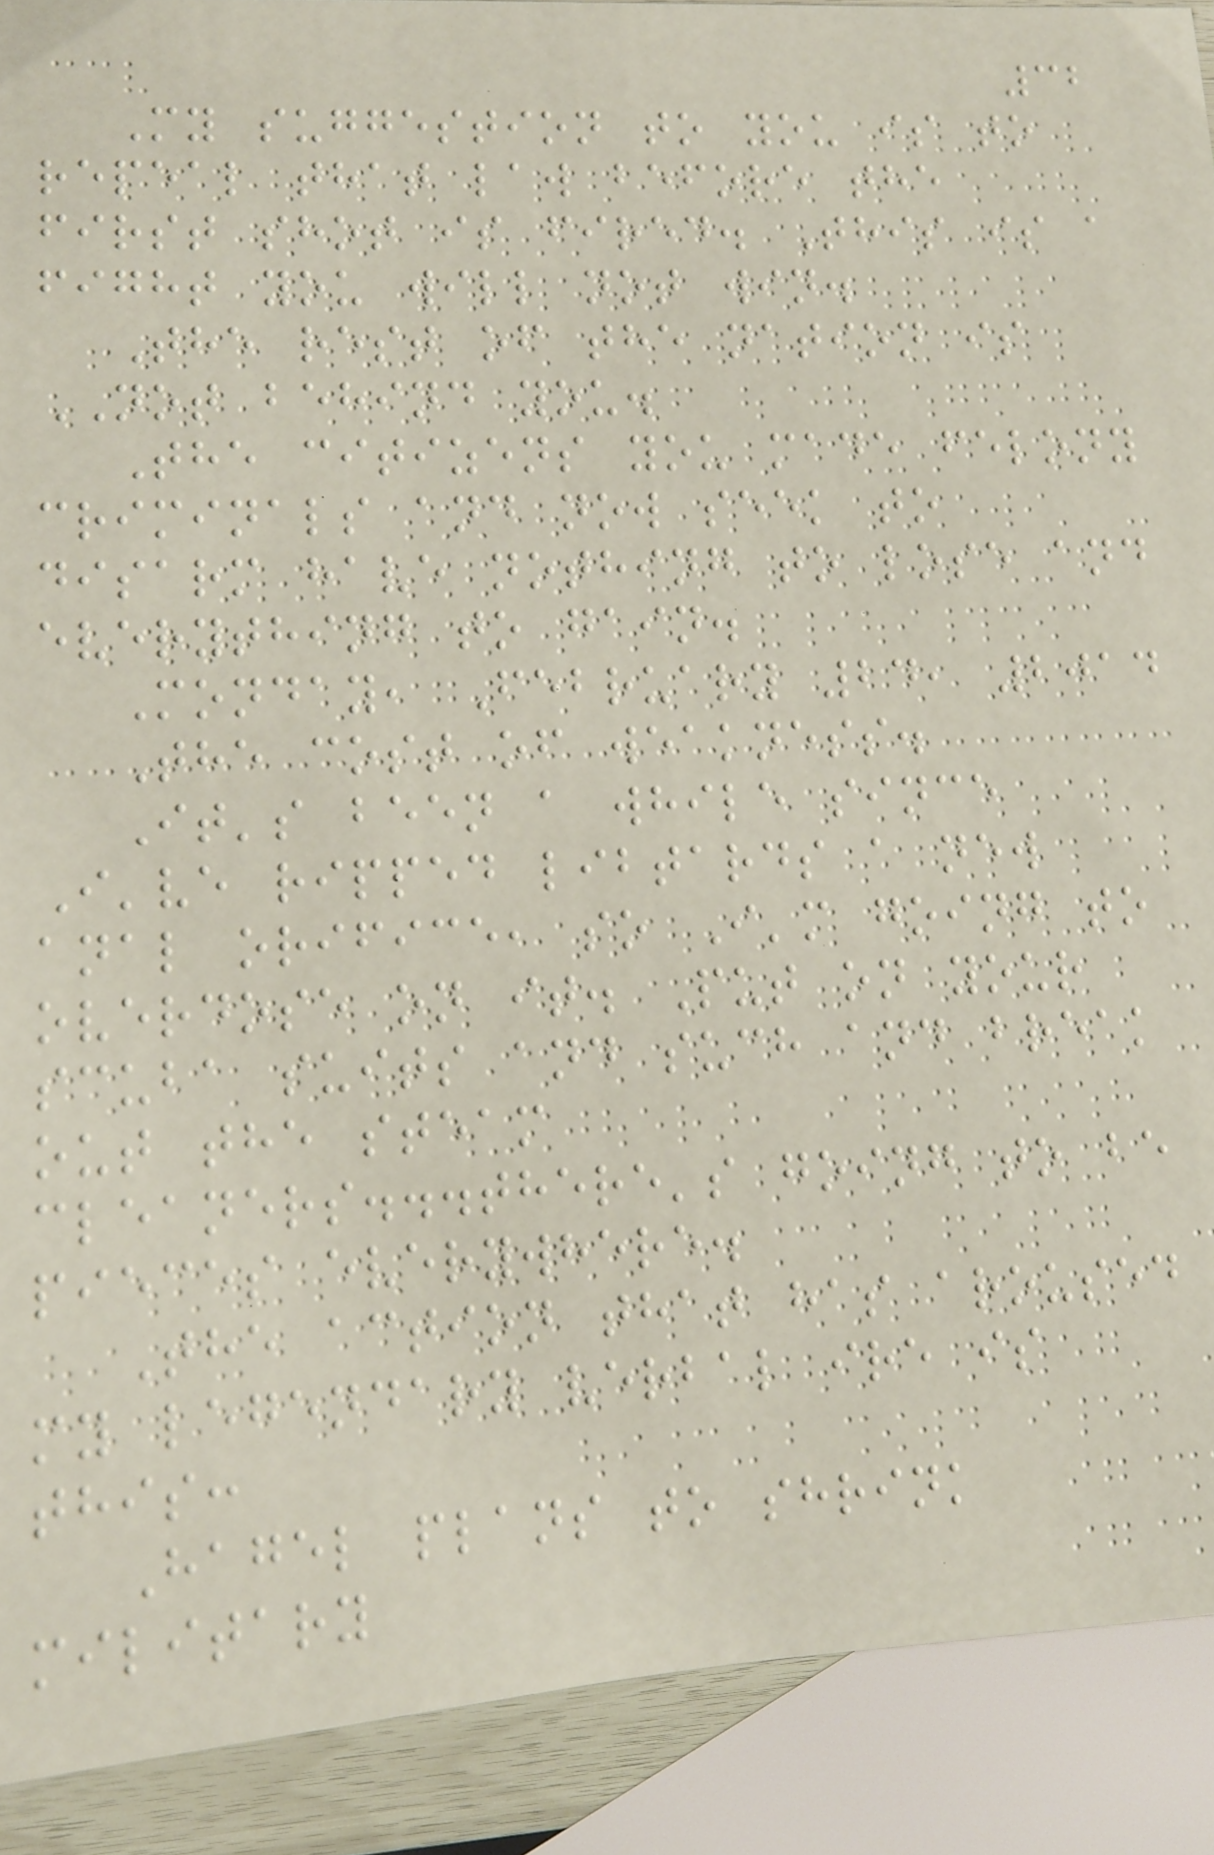32
My suggestion to you is to
repeal that law before the
first shot is fired. This is a
fight you will not win.
The rest of the nation is
NOT behind you.
The citizens you made felony
criminals and now seek to
disarm have nothing to lose and
everything to gain.
Monday, February 24, 2014
The cost of weakness.
It's been a while since
I've ripped libtards a new
anal orifice, so I'm going to
overdose on it. Put on your
scuba suits and such and break
out the steam
cleaners...there's going to be
pieces everywhere.
The action that has aroused
my legendary verbal ire is
this:
Hagel plans to shrink
military
